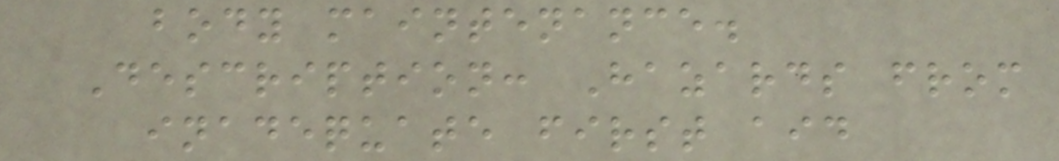body maintenance.
Description: Hazards from
inadequate first aid
